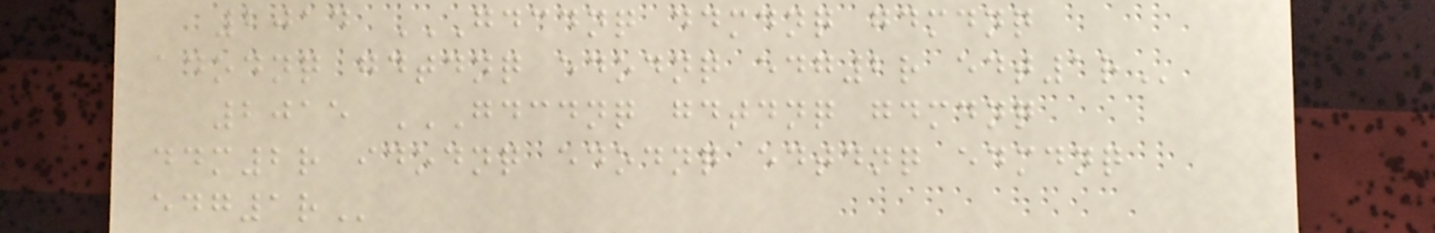2014 GDCDNQ DDMDNQ GDMDNQ
ADODNQ GDTDNQ EDODNQ EDG2R EDT1R
2015 GDCDNQ GDTDNQ GDMDNQ
DDM2R IDODNQ EDODNQ EDTDNQ EDMDNQ
EDG1R
